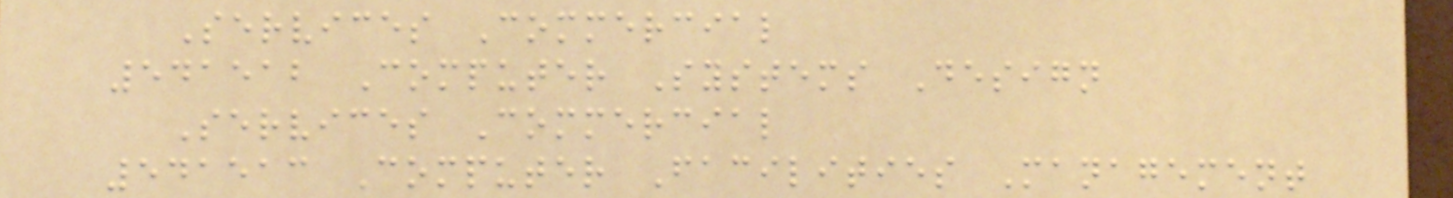Services Commercial
541512 Computer Systems Design
Services Commercial
541513 Computer Facilities Management
